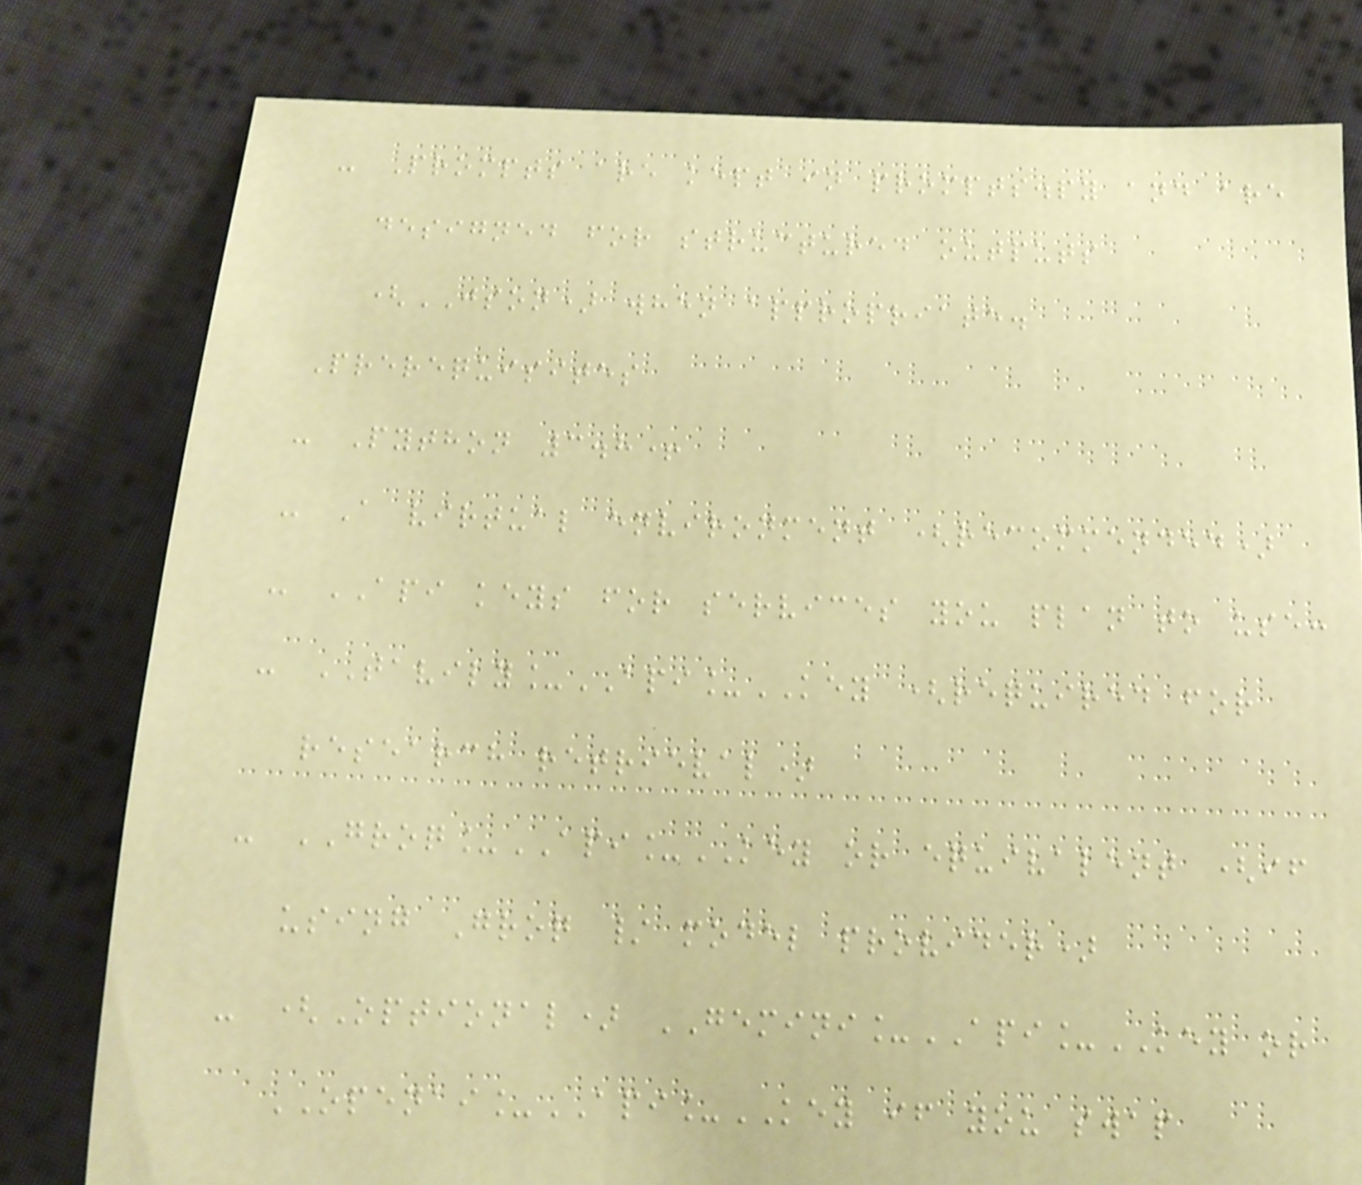- Prompts are kept in prompts.py and are
designed for structured outputs
(JSON) when appropriate.
Prerequisites
- Python 3.8+
- A virtual environment (recommended)
- API keys for services you plan to use:
- TAVILY_API_KEY (required for
research retrieval)
- GROQ_API_KEY or equivalent (if
using Groq / model provider)
- (Optional) GEMINI_API_KEY or
OPENAI_API_KEY if you swap
